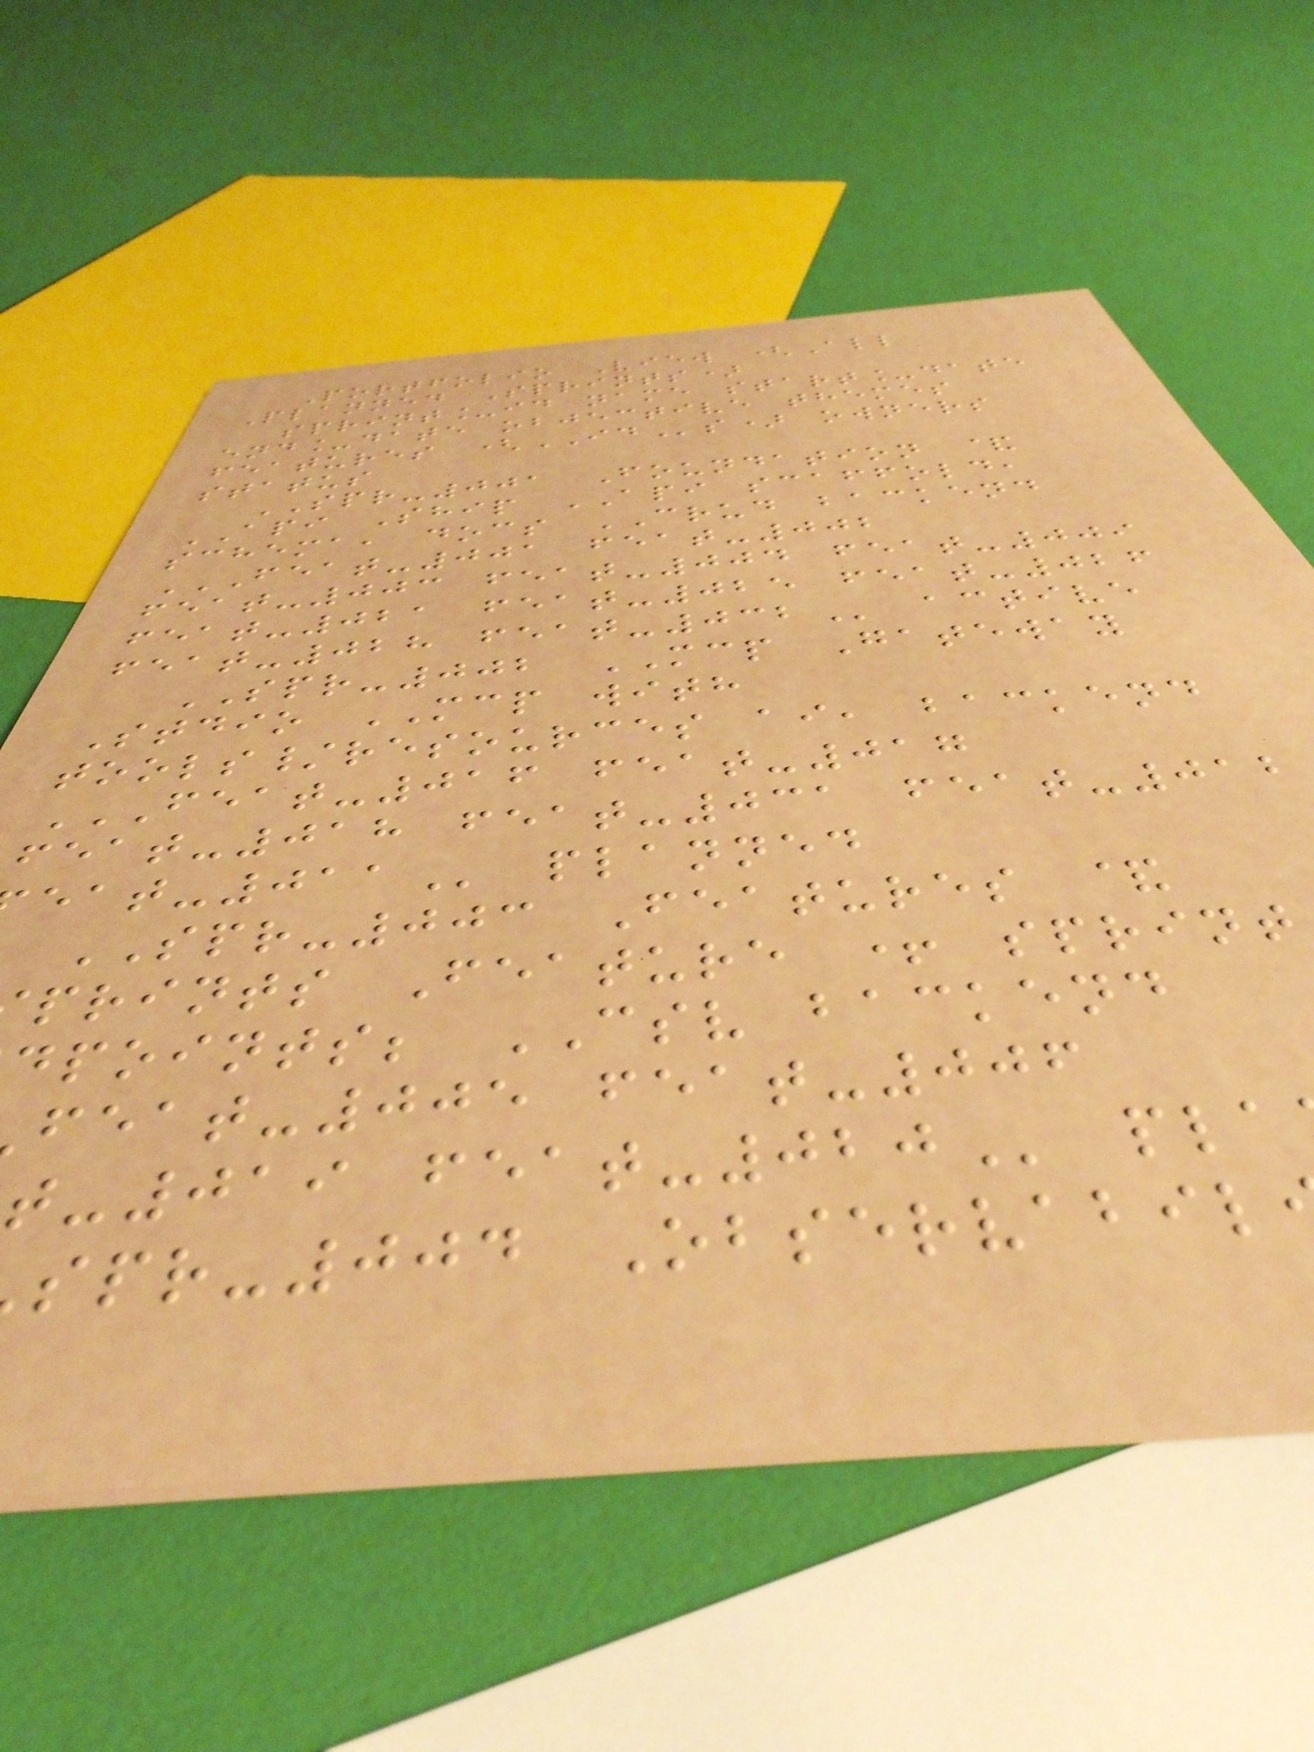Portfolio View (All
Planned Sprints)
sprint_id name start_date
end_date objective themes
features (IDs) owners
status
SPR-001 Foundation &
API Ship API scaffold,
schema, docs CRUD backend
FEAT-001 FEAT-002
feat-003 feat-004 feat-009
feat-021 feat-025 feat-026
feat-028
SPR-002 MCP Gateway
Stdio MCP with
tools/resources ai, backend
FEAT-016 FEAT-017
feat-018 feat-031 feat-012
planned
SPR-003 Features &
prints Feature + sprint
dpoints; CSV backend
feat-005 feat-006
spr-004 Observabil
